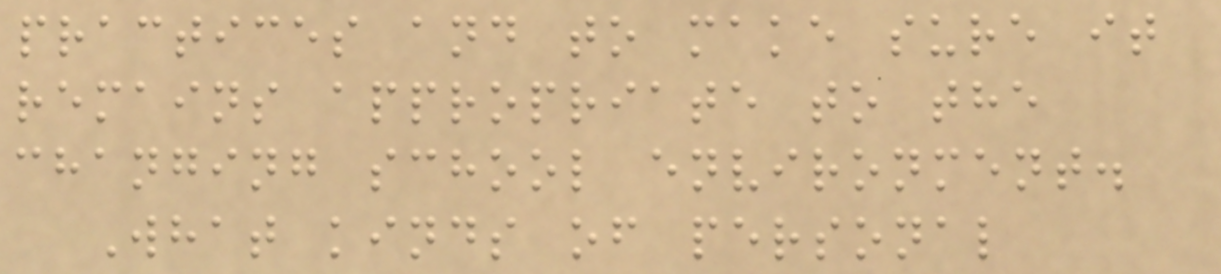practices and to make sure it
remains appropriate to the
changing school environment.
What kinds of personal
